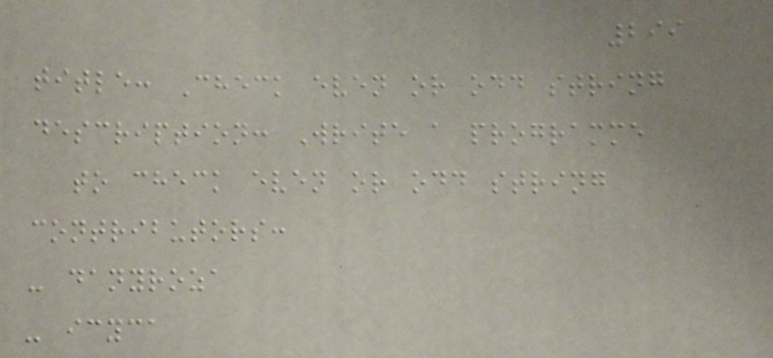299
title: Check even or odd string
description: Write a programme
to check even or odd string
contributors:
- danyroza
- icyca
